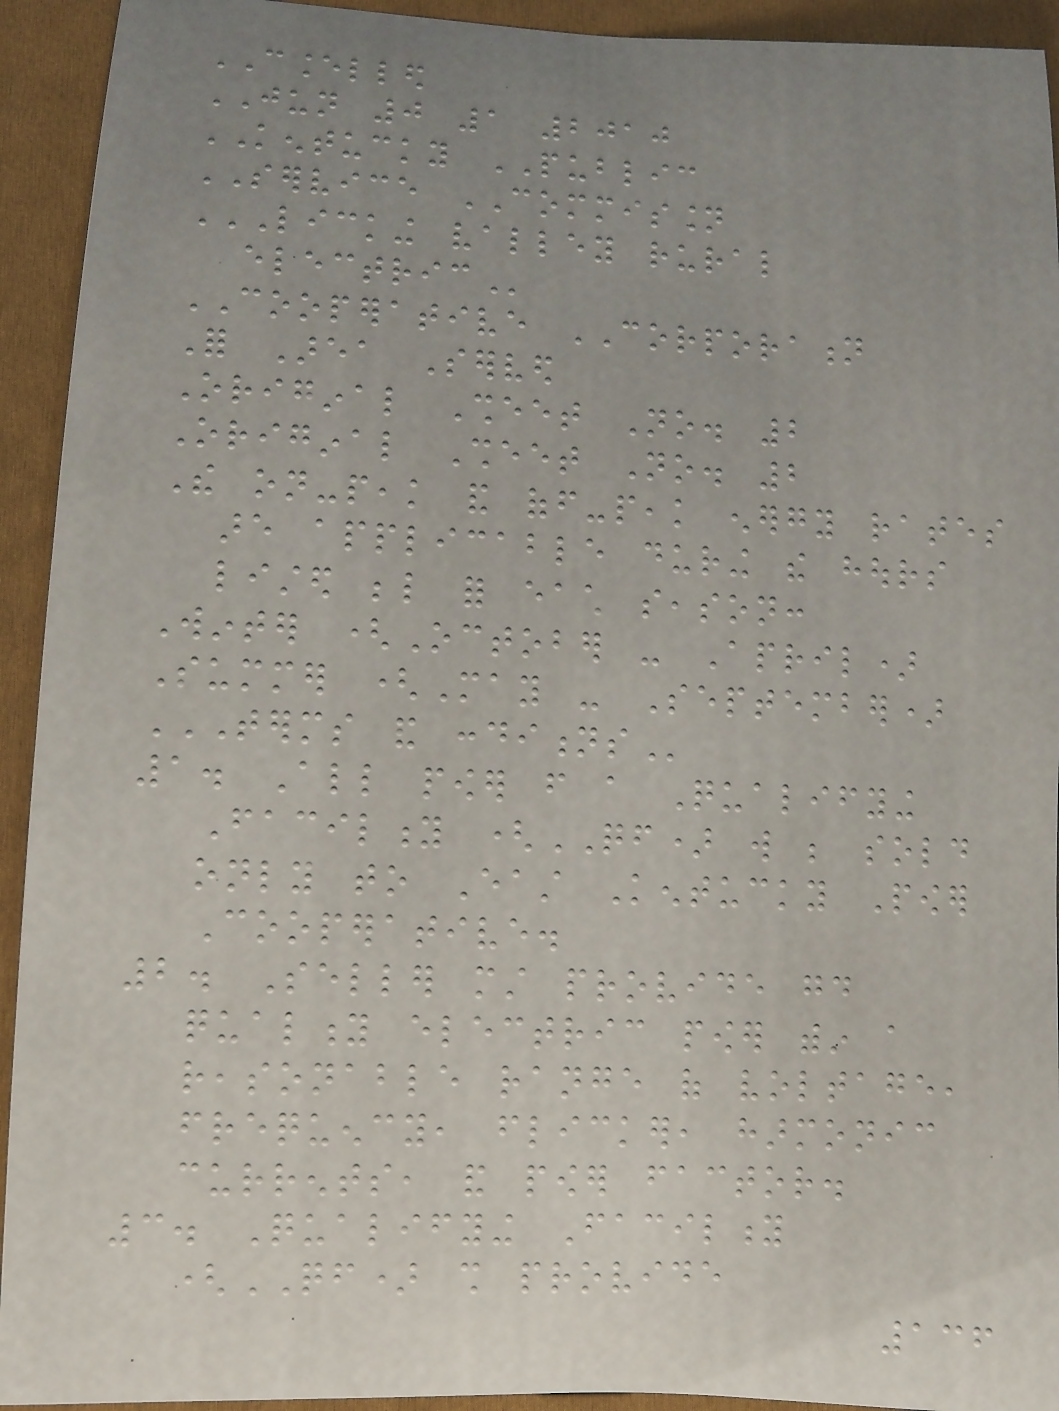CANCELLED
JUN 0 1 2010
KENTUCKY PUBLIC
SERVICE COMMISSION
LICKING VALLEY RURAL
ELECTRIC
COOPERATIVE CORPORATION
For Area Served
Original Sheet No. 2
Original Sheet No. 2
The on-peak and off-peak energy rates
are applicable during the hours
listed below for each season:
Winter (October - April)
Summer (May - September)
TERMS AND CONDITIONS
1. All power from a Qualifying
Facility (QF) will be sold
only to East Kentucky Power
Cooperative.
2. Seller must provide good
quality electric power within a
reasonable range of voltage,
frequency, flicker, harmonic
currents, and power factor.
3. Qualifying Facility
(QF) shall provide
136
